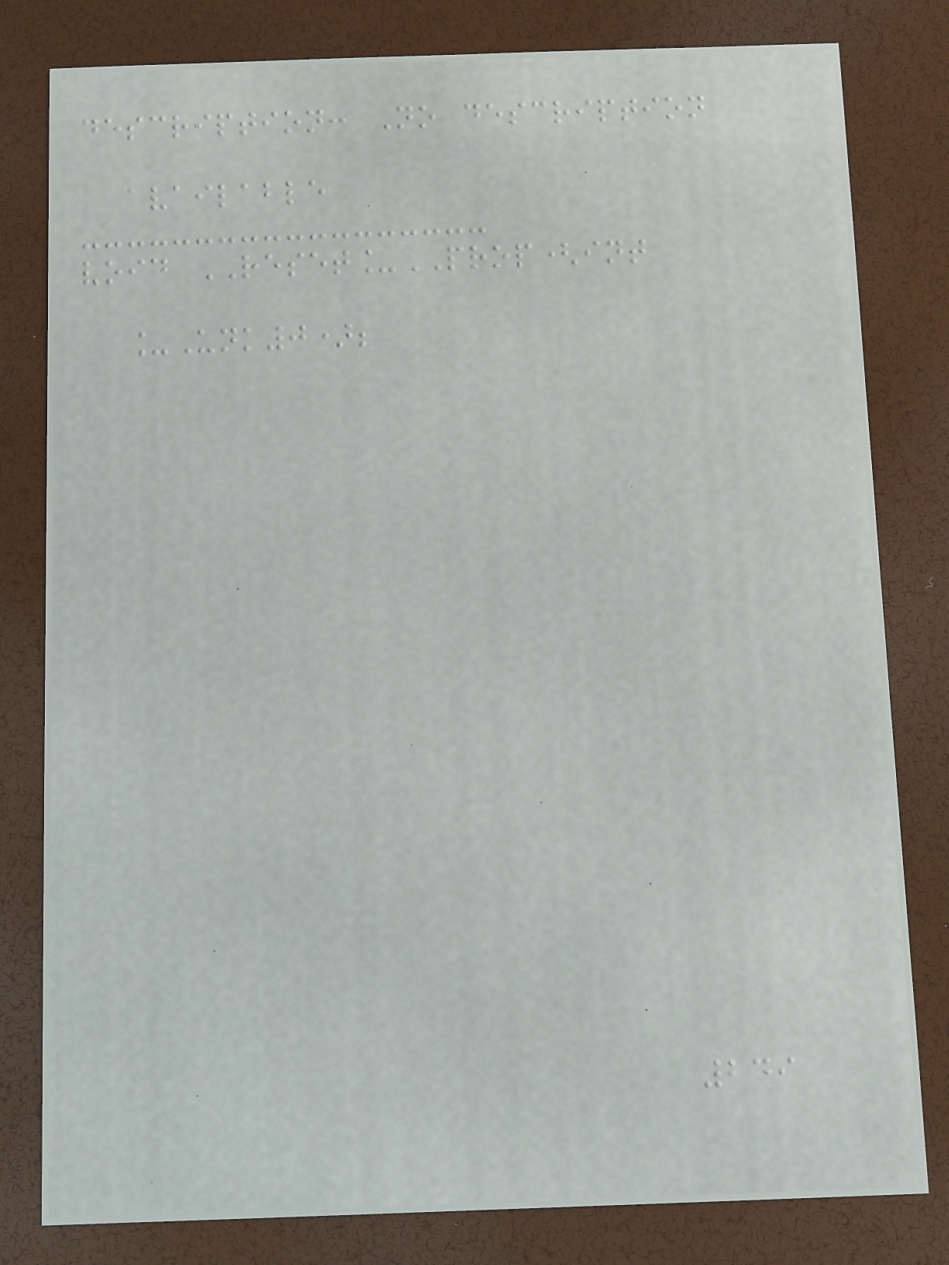description: No description
available
void RESET_PROP(int
_Unk0);
249
